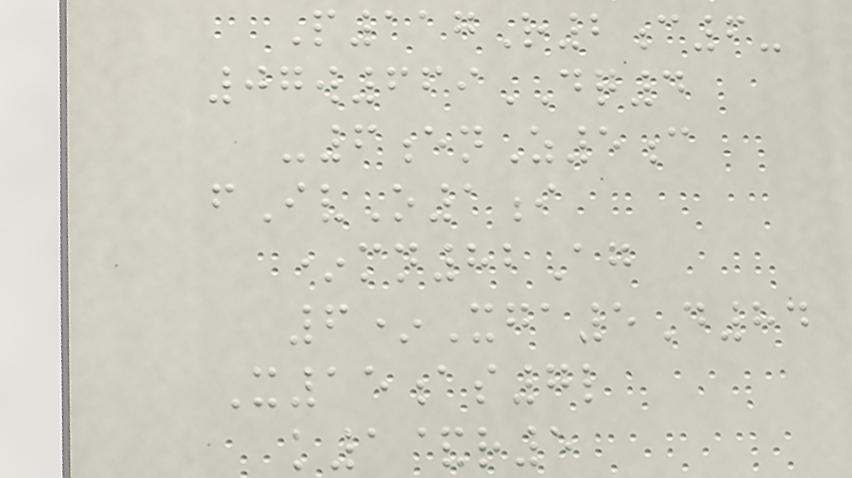P117R2c6-
07w669DQ4
-6enZ5c
fIvO1i
*mn82Ag
6*Xga5D84
X15as7l
k1&r5
